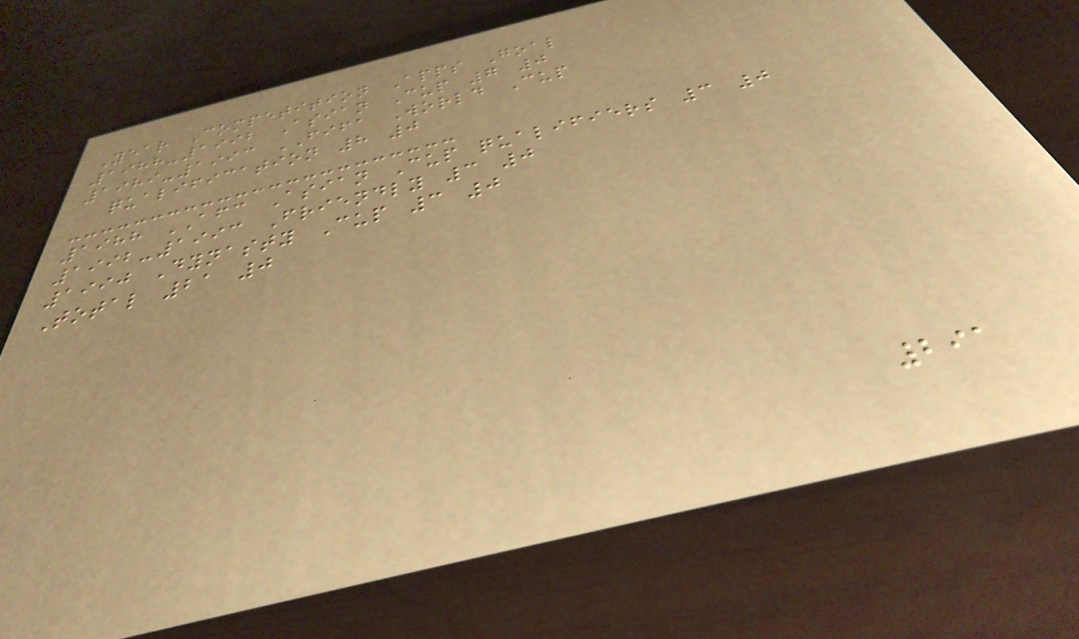Year Competition Apps Goal
1988-1992 Asian Cup 7 0
1989-1993 FIFA World Cup
qualification 8 0
1988 AFC Asian Cup qualifiers 3 0
1992-1993 Friendly 3 0
1990 Dynasty Cup 3 0
Total 21 0
291
